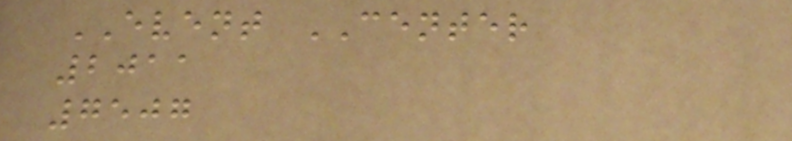EVENT CENTER
2011
7507
